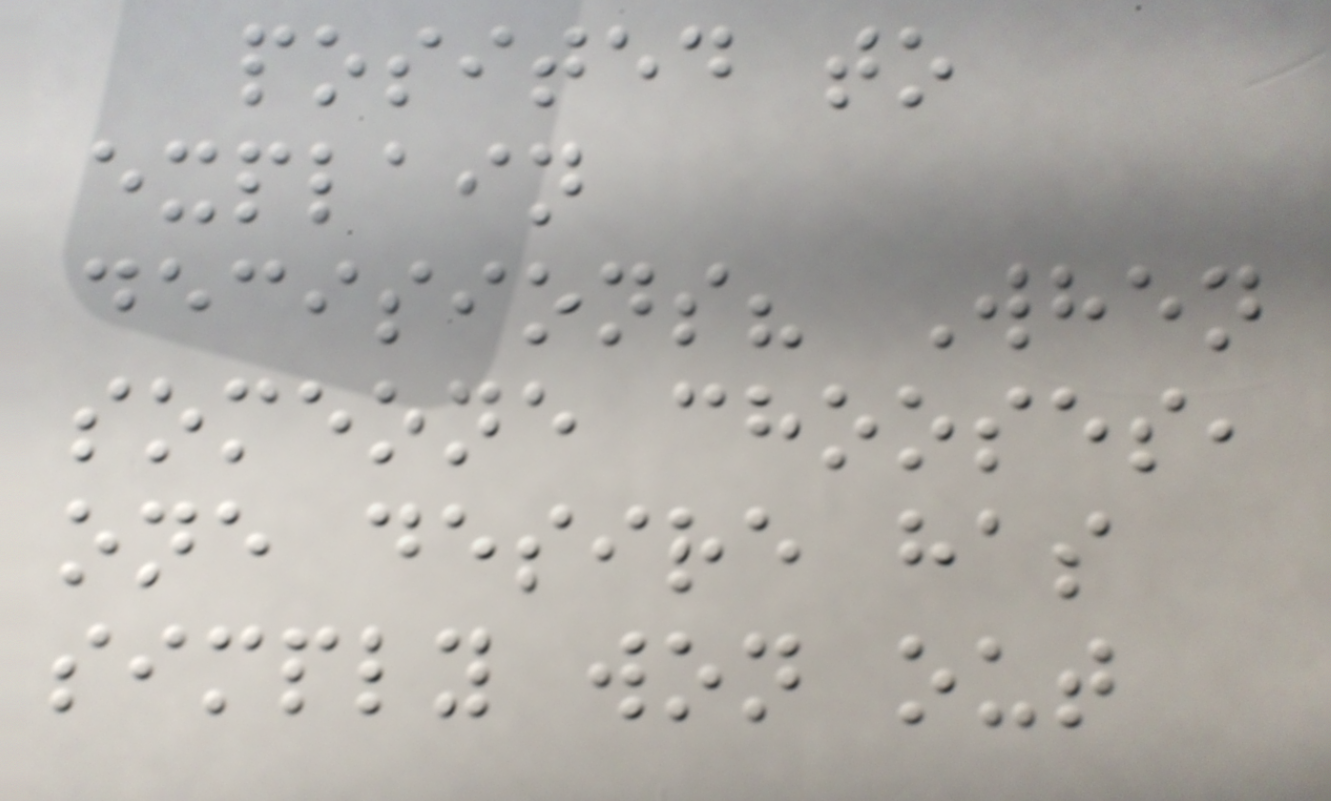posited to
explain
decisions? When
someone chooses,
one desire has
simply won out
